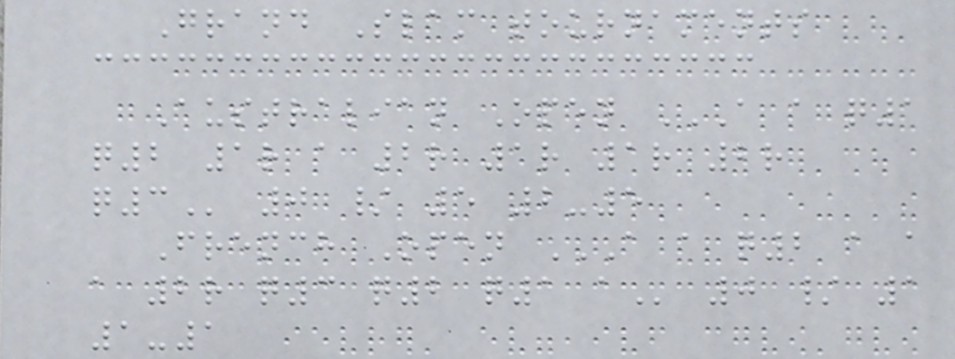Grand Slam tournaments
Australian Open A A Q1
Q2 1R A 2R 1R 1R 2R
Q3 0 / 5 2-5
French Open A A Q2 A A
A 2R Q3 Q2 Q1 A 0 / 1
1-1
